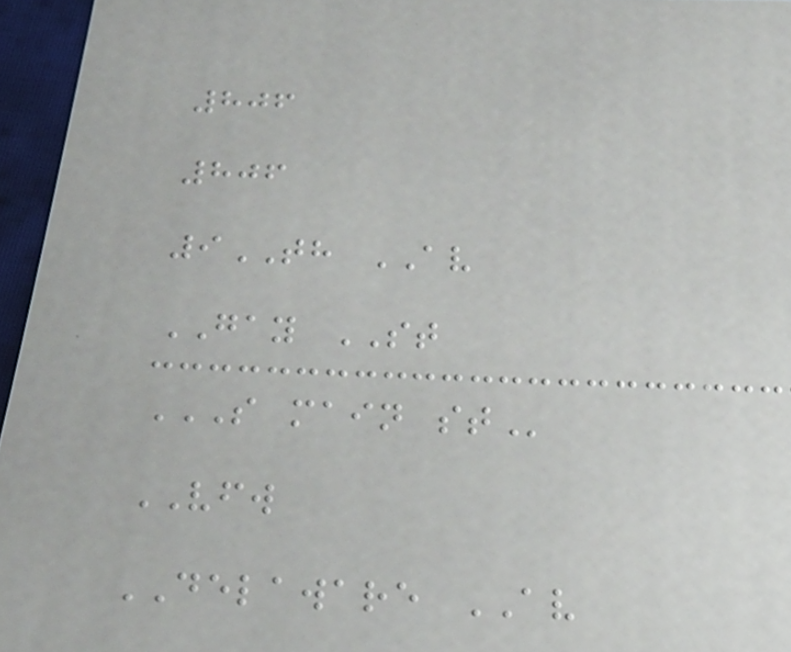806
806
9TH AV
GAY ST
S MAIN ST
VFW
DELAWARE AV
